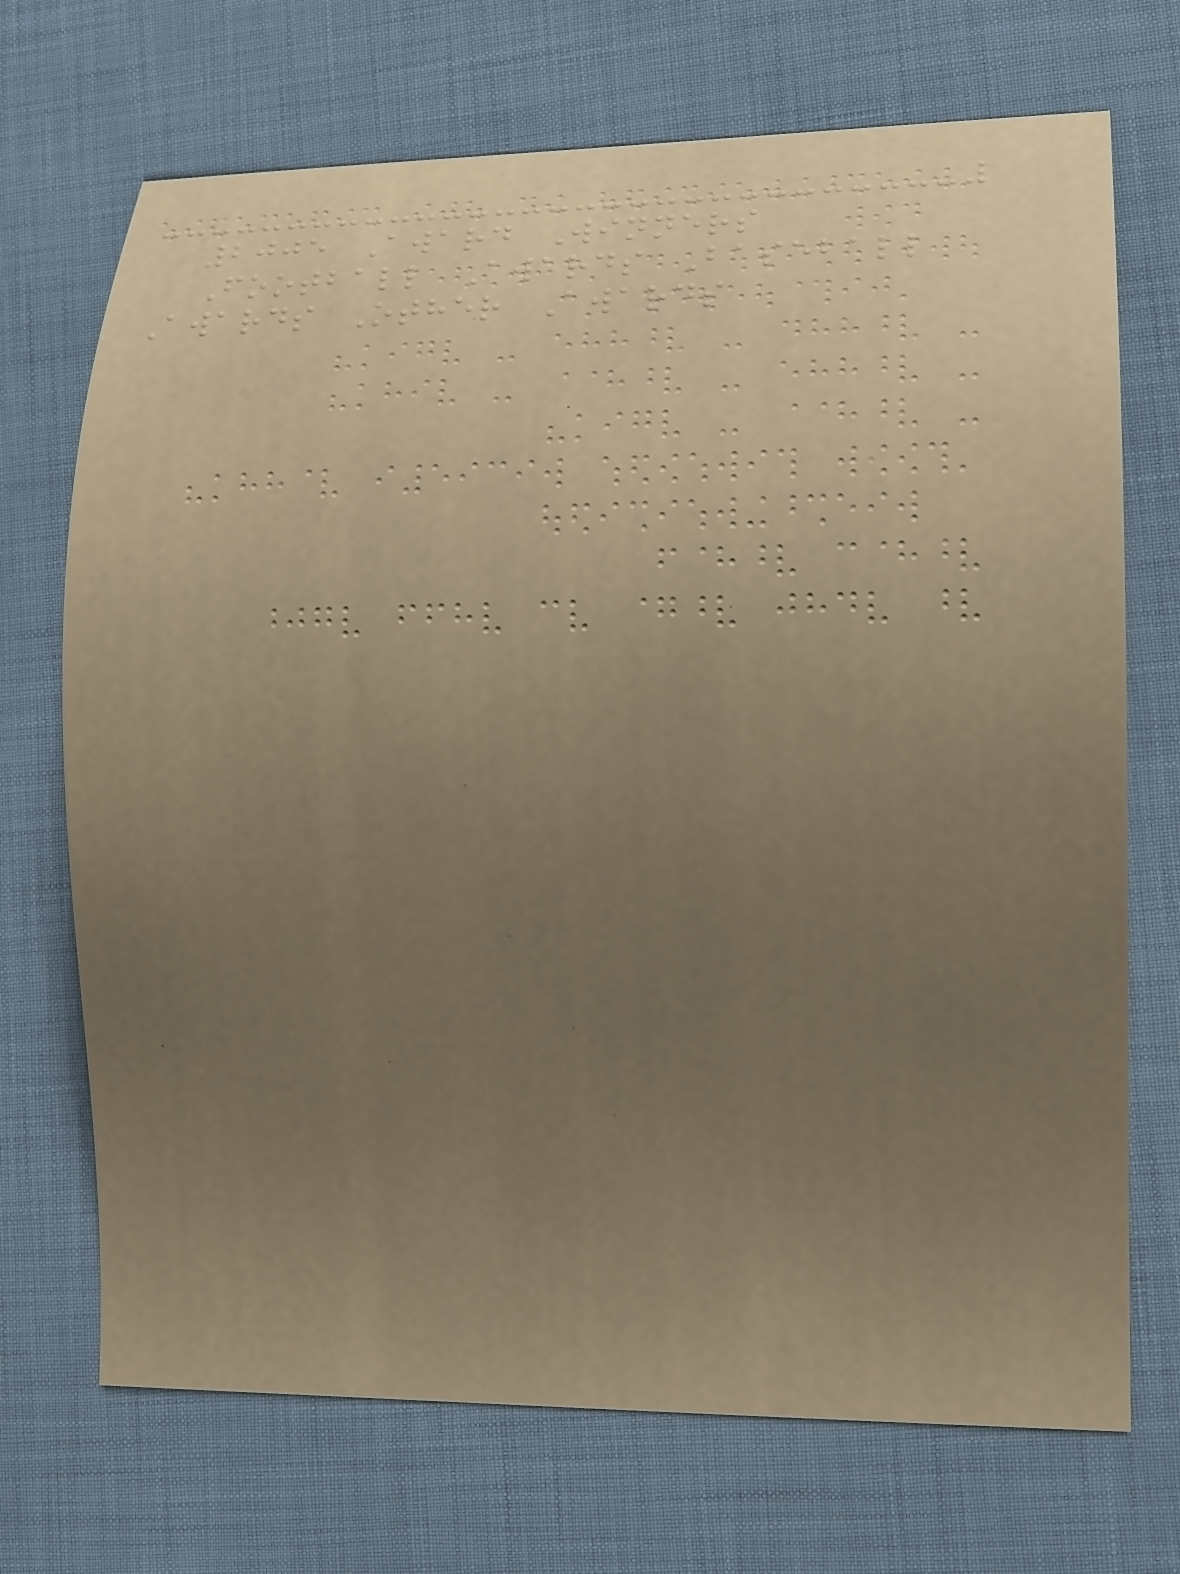2005 Award Winners
Football Awards Baseball
Awards Other Awards
